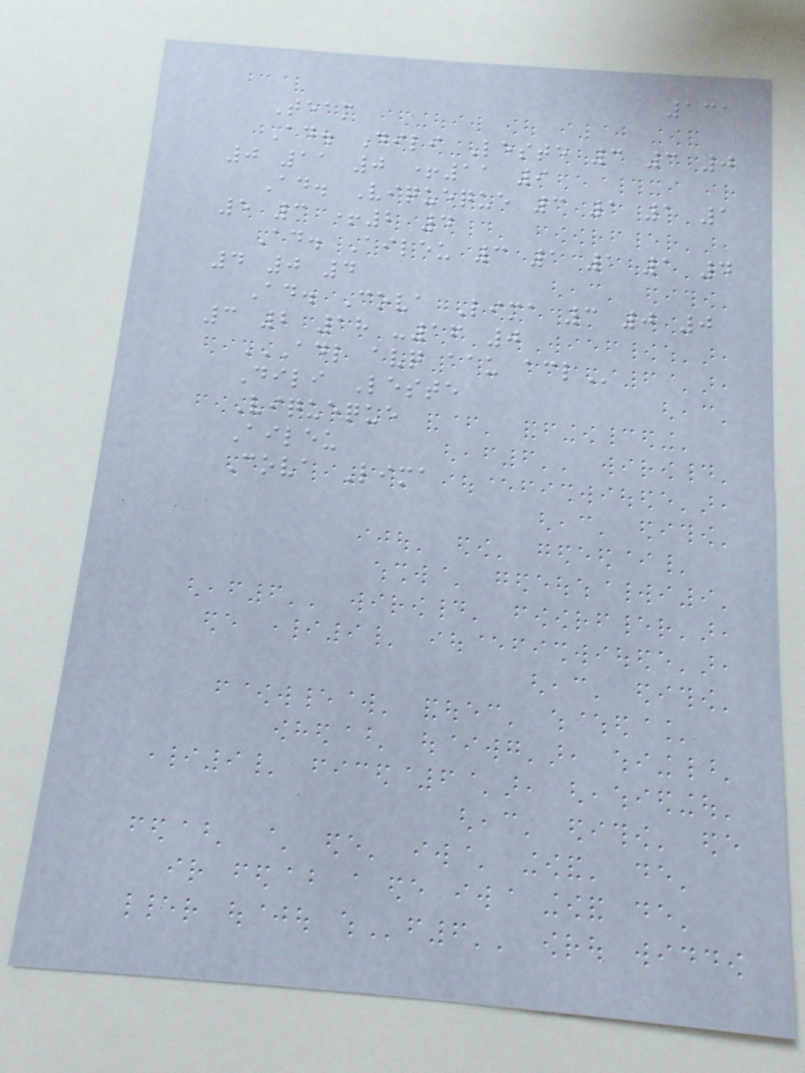131
Team
Ad. Dili Leste 3 3 0
0 11 0 +11 9
Ad. Viqueque 3 1 1 1
5 3 +2 4
Ad. Aileu 3 1 1 1 4
4 0 4
Ad. Cova Lima 3 0 0
3 2 18 -16 0
ADL AVQ AAU ACL
Dili Leste
Viqueque
Aileu
Cova Lima
